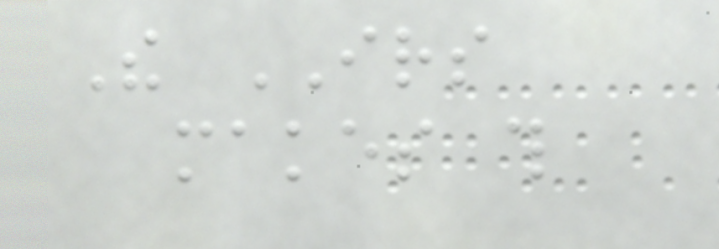The IRS
makes this
